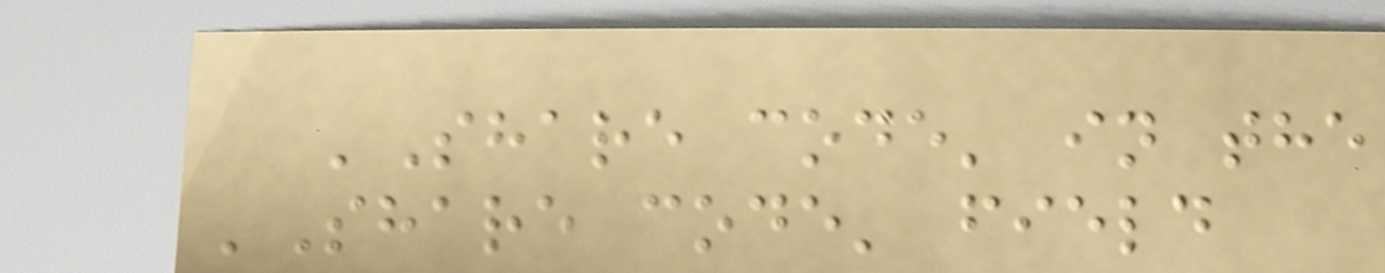'Share code' in the
'Share code' field
